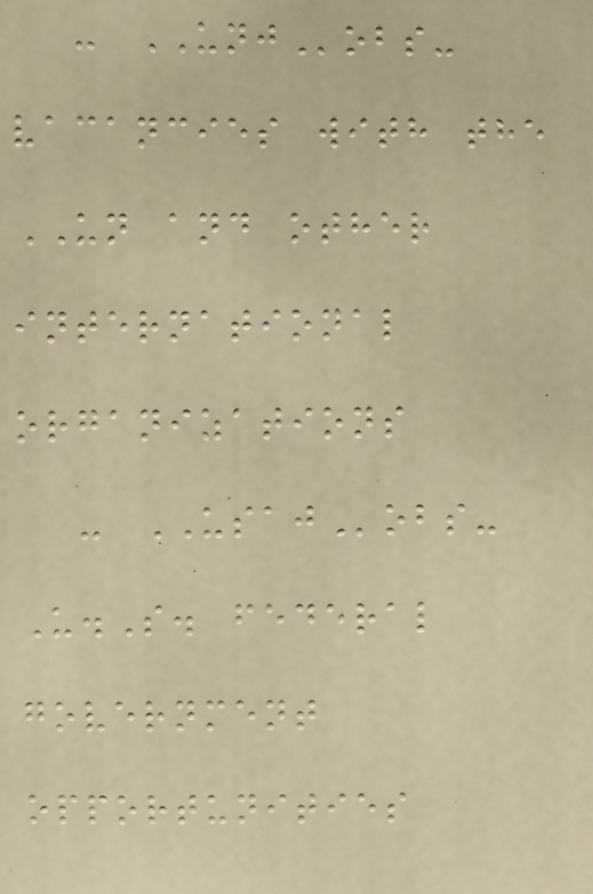- UNJobs-
vacancies with the
UN and other
international
organizations
- USAJobs-
U.S. federal
government
opportunities
